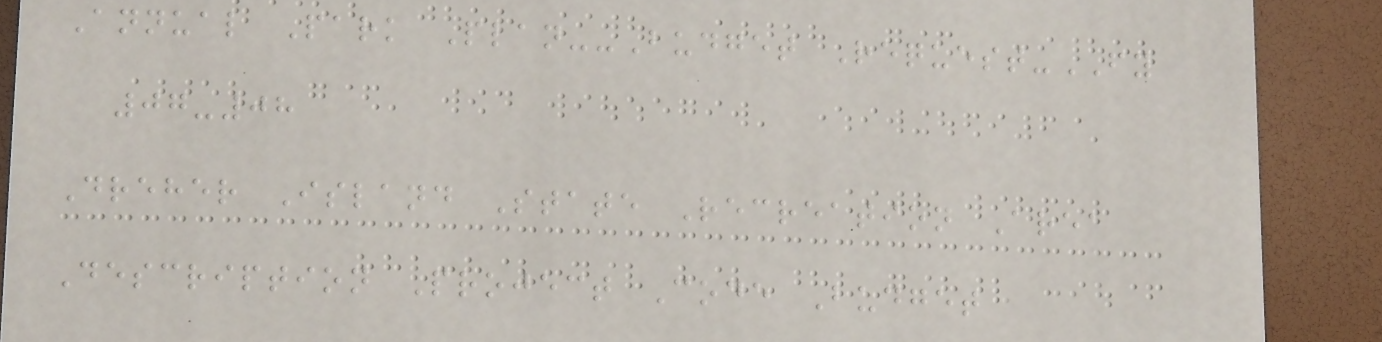Annual Park Plan--Budget Request-FY
07-08
Dreher Island State Recreation Area
Description Project Code Budget
